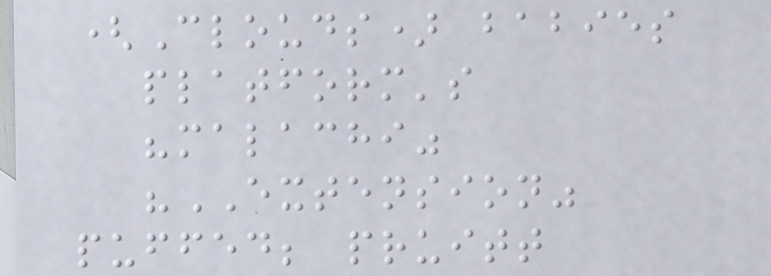(Clouds) babies
platform's
"malachi"
"EXTENSION"
puffed; pruitt
